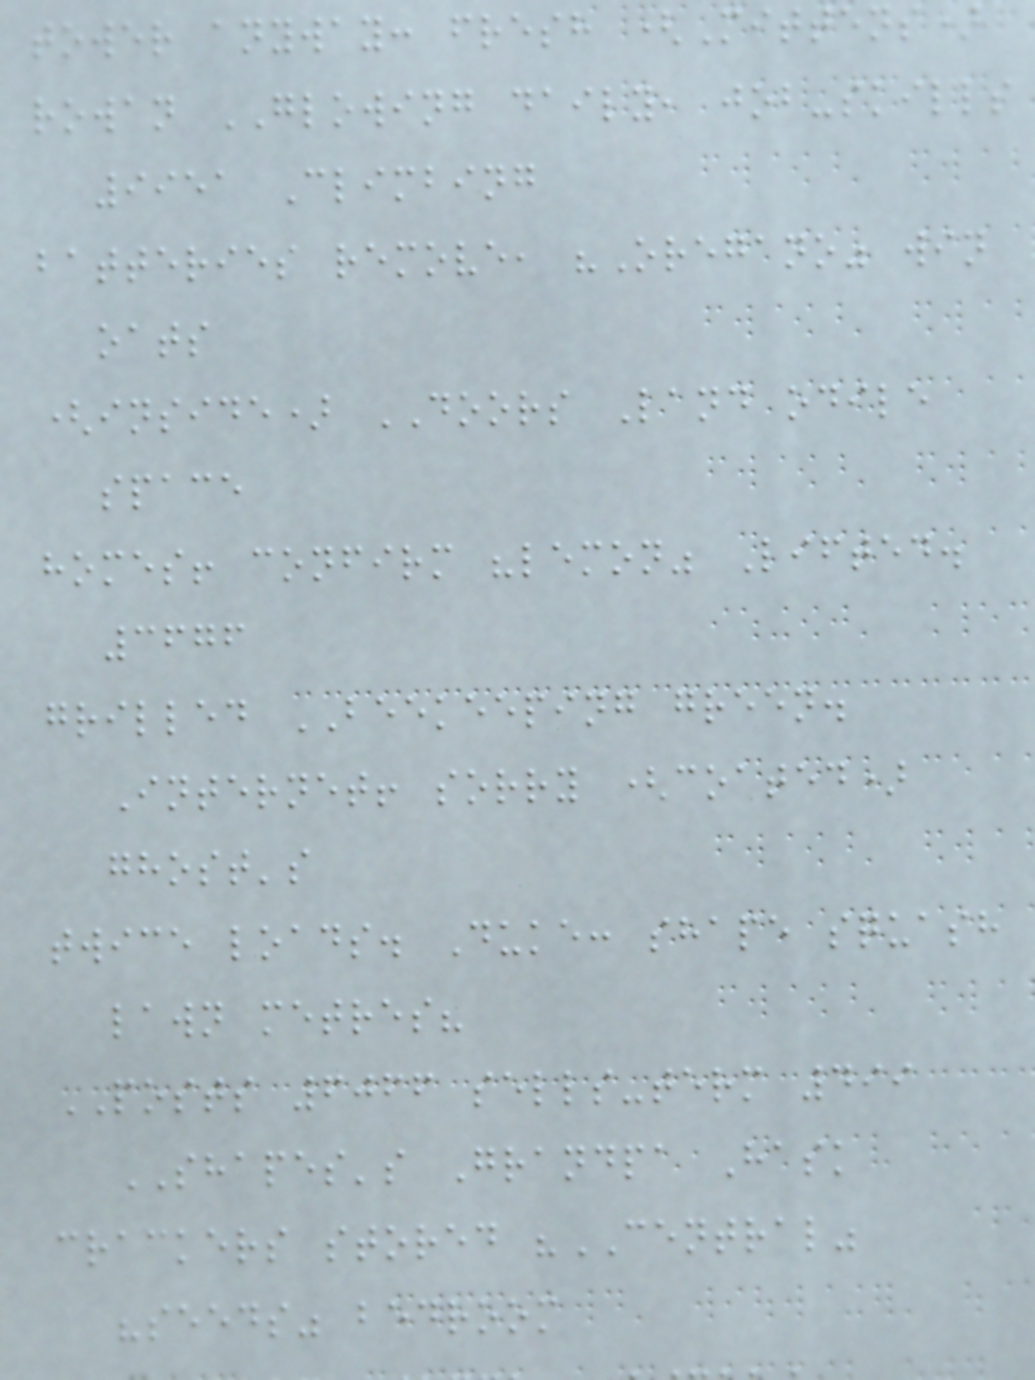tower anyway: fresh (Mittens)
rowan GLOWING daily, job-skills
9951 Climbing
batteries remove, "Oregano" win
oats
(inside) DOORS Land odile
space
homes! confirm "lemon" Lifted.
3676
grilled BEEKEEPING green.
Internet! sorry (coated)
ghost's
twice loads. Duke: shape squash
lawn metres?
POSTS 6066 sells-term 499
SHAPES's Grandpa Hask
crackers stored "CENTRAL"
"seeds" bedroom
